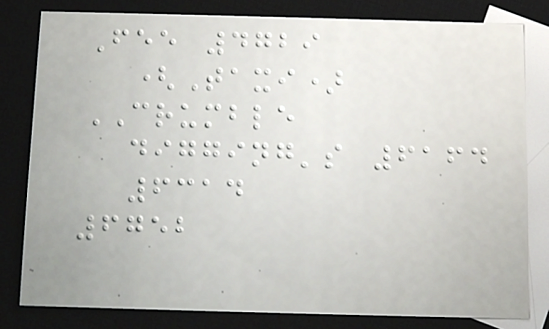Fee 4729
(Taxi)
CRUMBLE
digging's 6164
6314
6752
